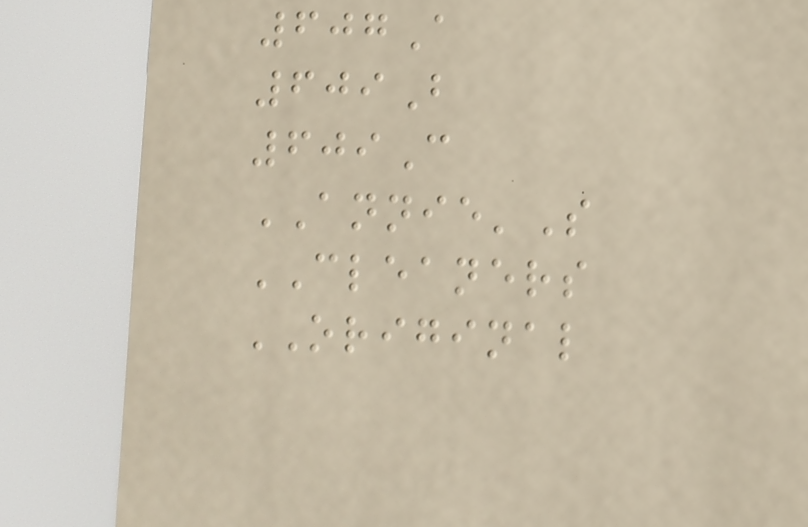607A
609B
609C
ANNIE'S
CLEANERS
ORIGINAL
